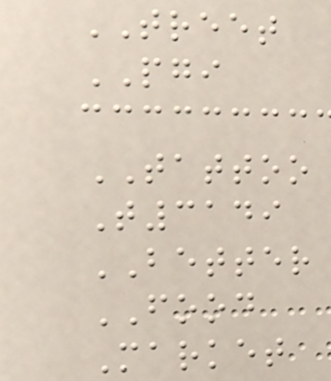TREET
PGI
TATTOO
T3149
BETTER
FOOD
Market
